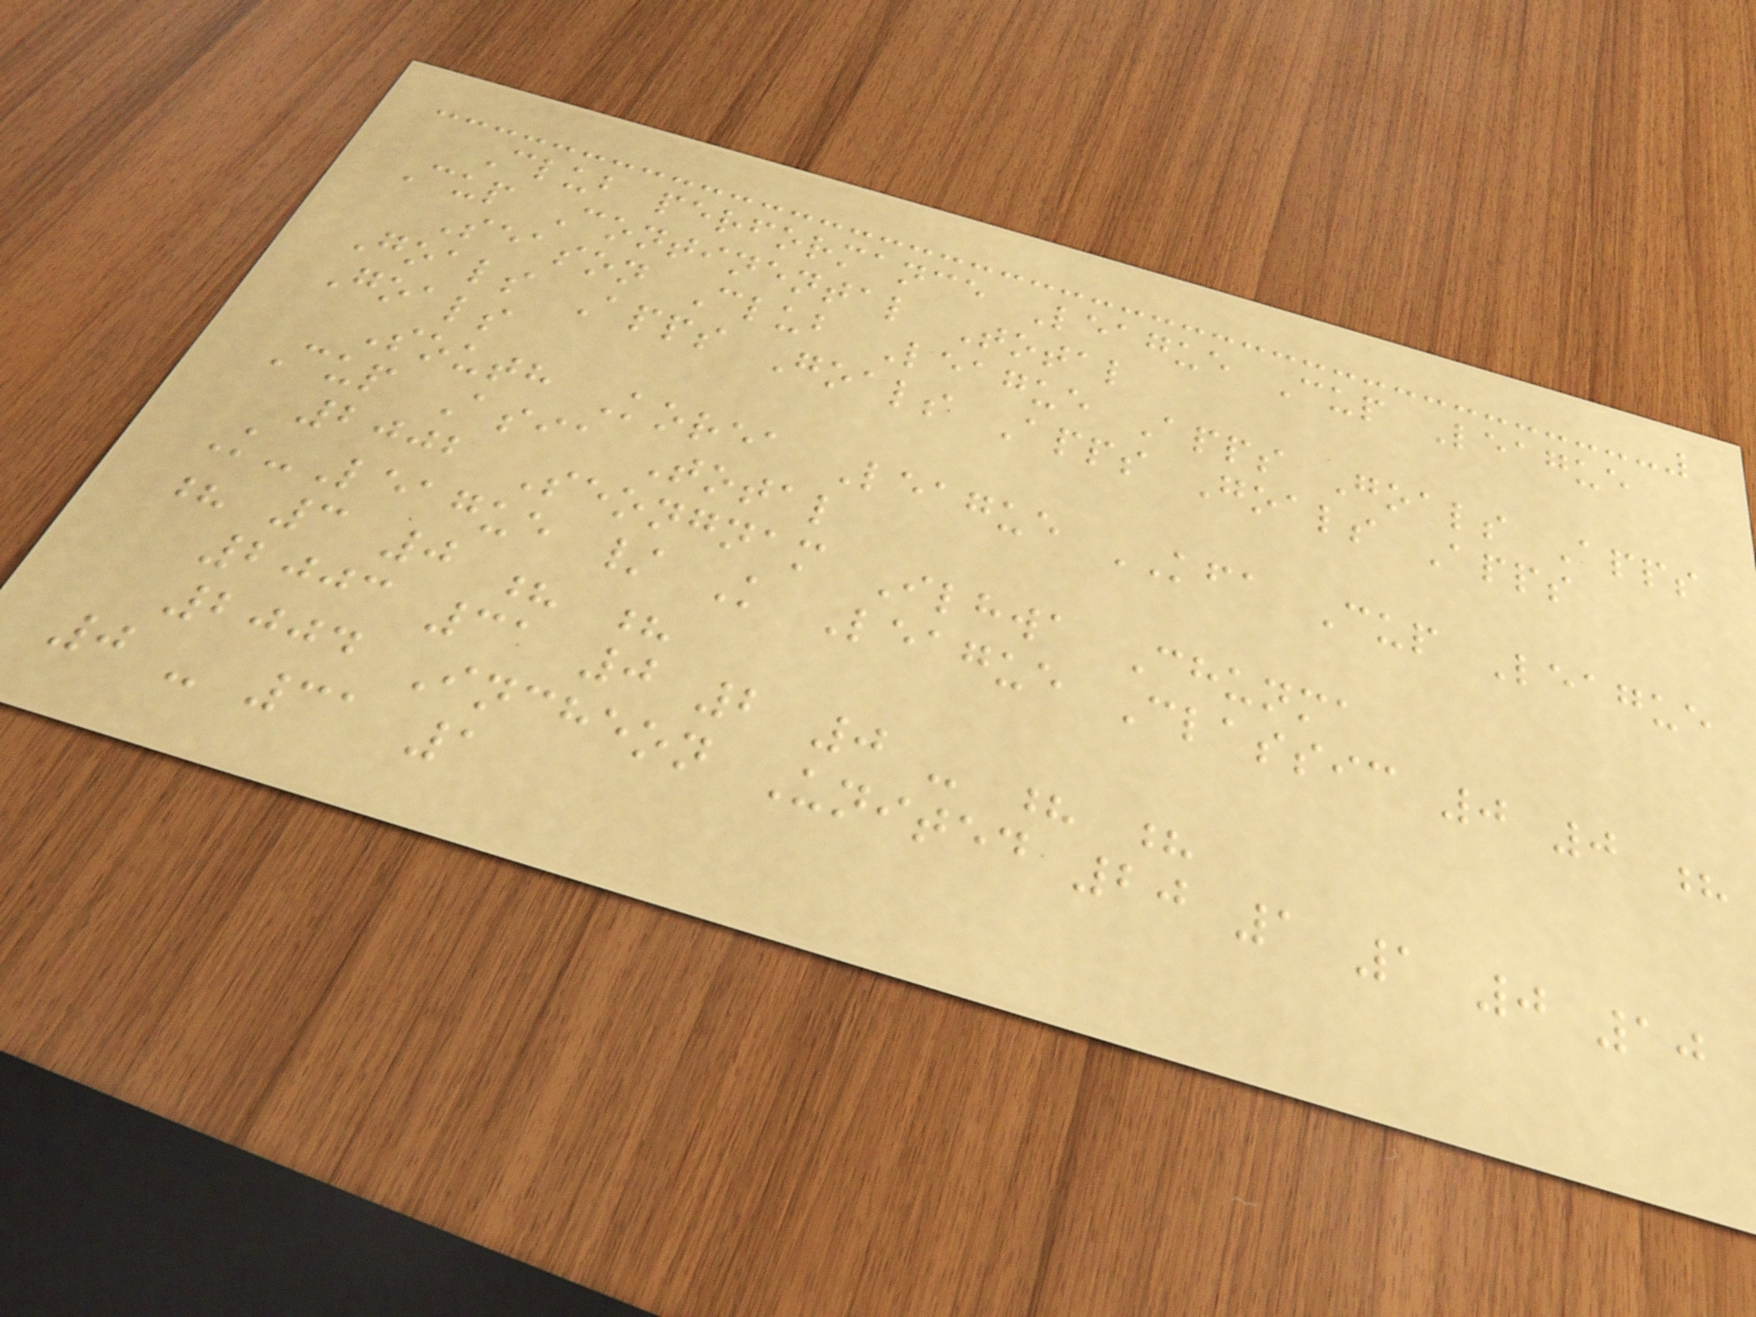Club performance League Cup League
Cup Continental Total
Season Club League Apps Goals Apps
Goals Apps Goals Apps Goals Apps
Goals
South Korea League KFA Cup League
Cup Asia Total
2002 Seongnam Ilhwa Chunma
K-League / K League Classic 0 0 ?
? 3 0 ? ?
2003 31 0 2 0 - ? ?
2004 Incheon United 20 1 1 0 10
0 - 31 1
